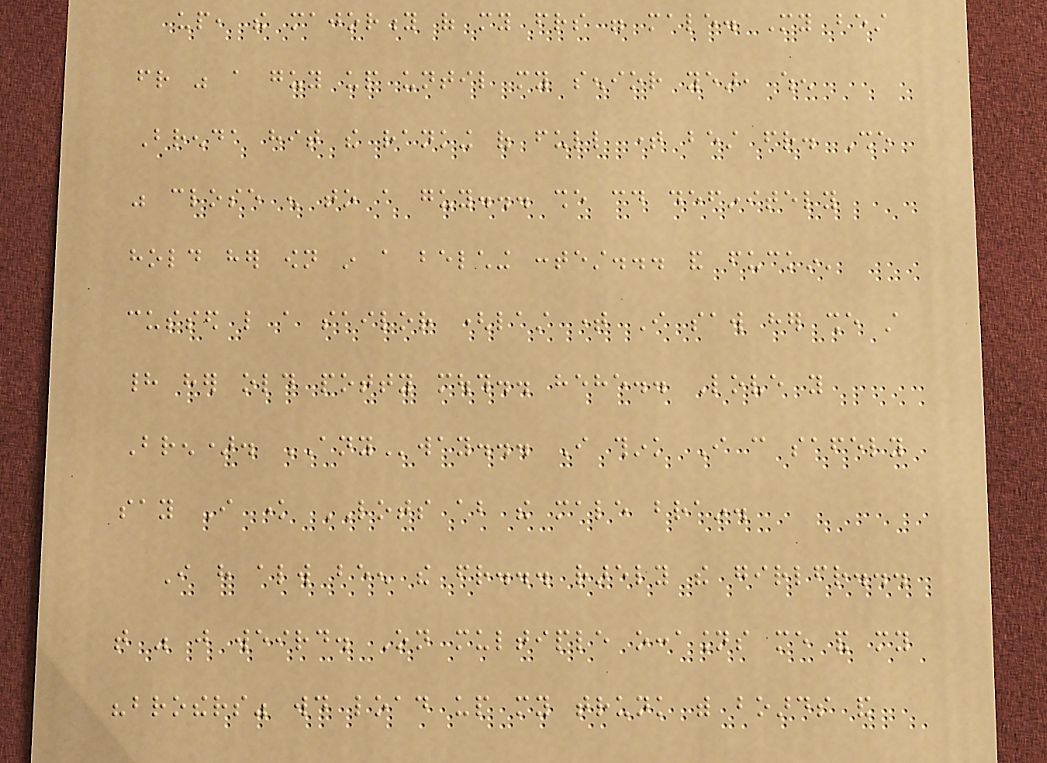up, the majority of my friends were male. My best
friend was a guy up until my senior year, when
Brenda hit the ranking of full time best friend. She
was close enough to a guy... she could definitely
hold her own in a belching contest... and fuckin'
cussed like a sailor (last time I saw her she still
had her old potty mouth.. hehe.. Love you
Bren). ANYway... I think I can safely
say I know LOTS about the male brain.
I have always been the friend... rarely the girlfriend...
that was just weird. On multiple occasions me and my
"brothers" would load up my trunk with boards and
